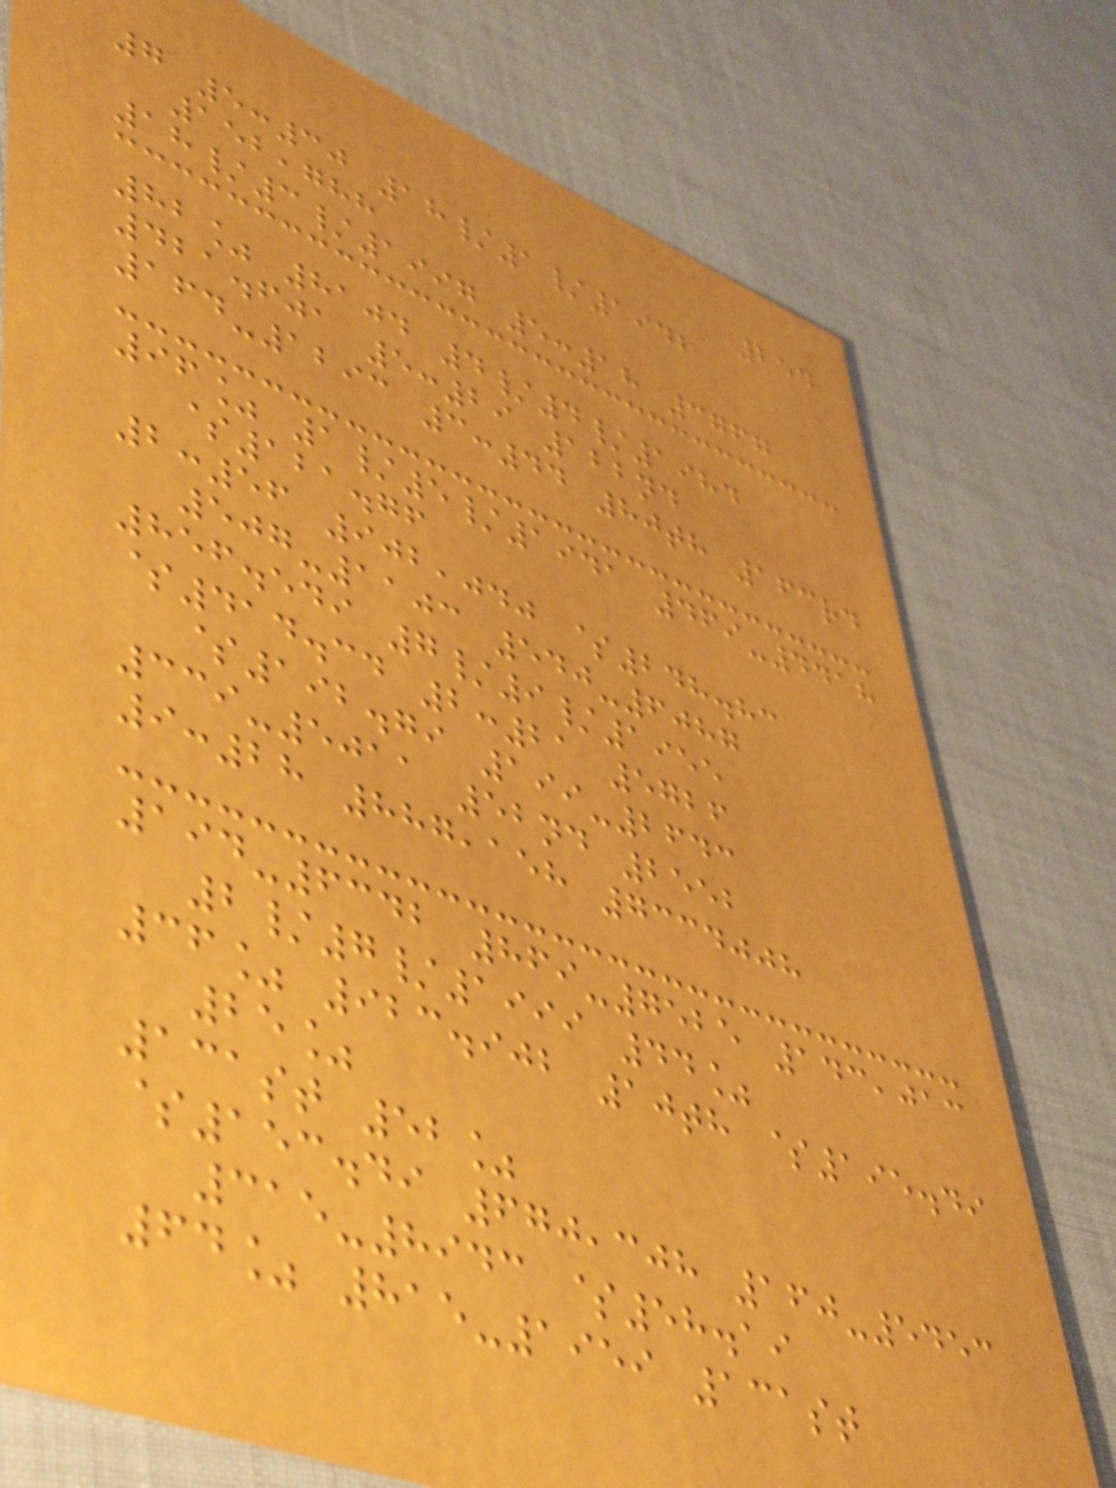254
7 5:30 18/1/1942
152,788
18/3/1997 5:18 3767
82% 8104 4/4/1984
421.601 5:29 122nd
164-1293 3:44 80th 163rd
96% 1/5/1941 469-4418
$121.76
2:56 902,040 $248.83
507-1103 540-6087
856.549 7/9/1955
$414.34 2:21 5726
$192.79 199-2643
339-5011 52nd 2552
9:28 887,158 7334008
194-6342 869-7525 143,013
2/7/1999 44%
36% 923.902 10th $195.49
25%
131st 52%
$153.49 670,308 160-5453
315-8943 $58.19
64% 815-1959 131st
